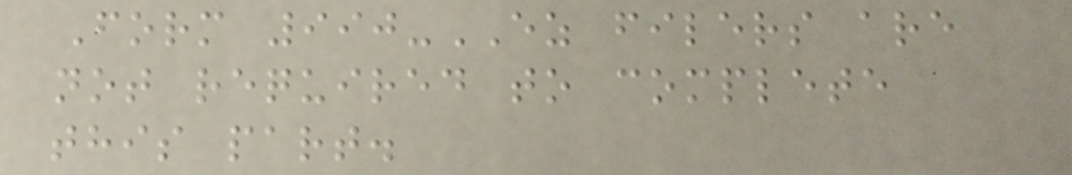Form 990-EZ filers are
not required to complete
this part.
